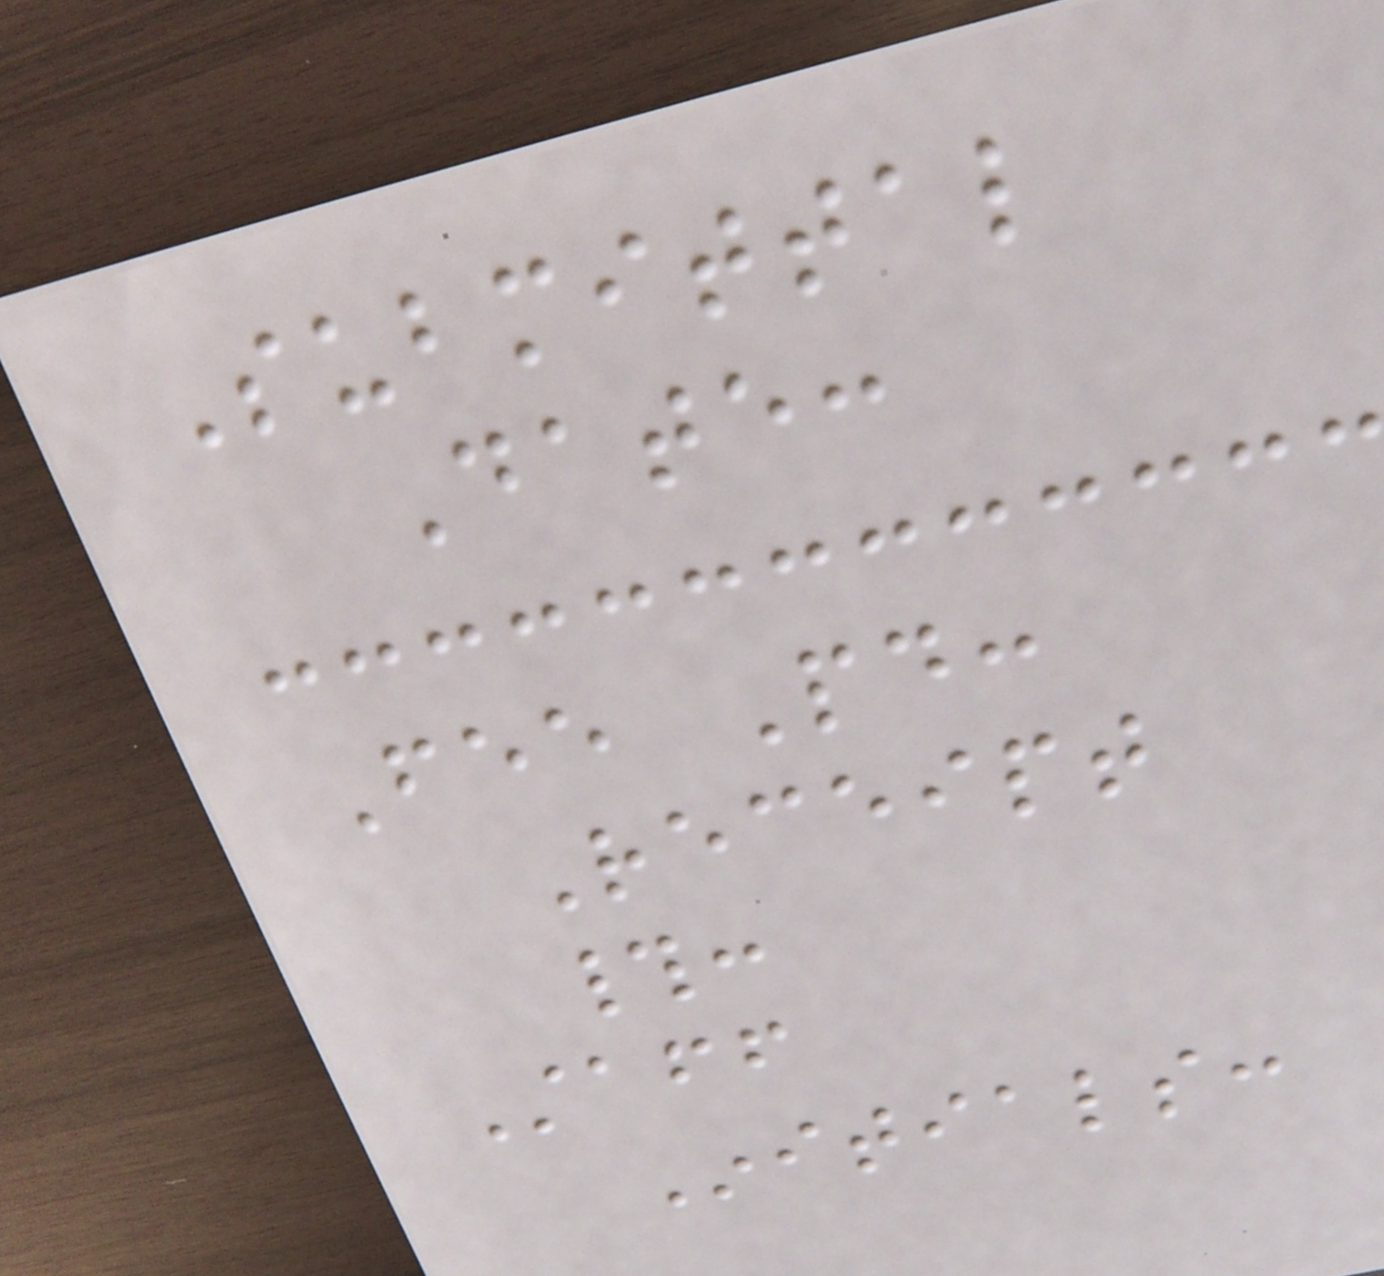Submittal
Date:
Fee Paid:
Receipt
#:
Staff
Initials:
